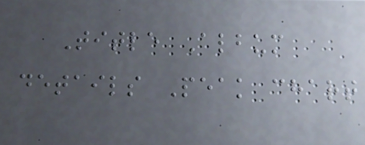Title Album
details Peak chart
